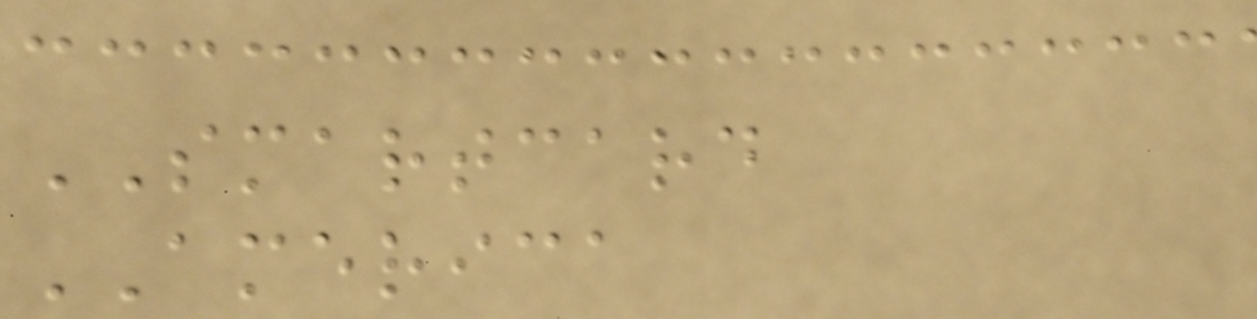SMARTCARD
AMERICA
